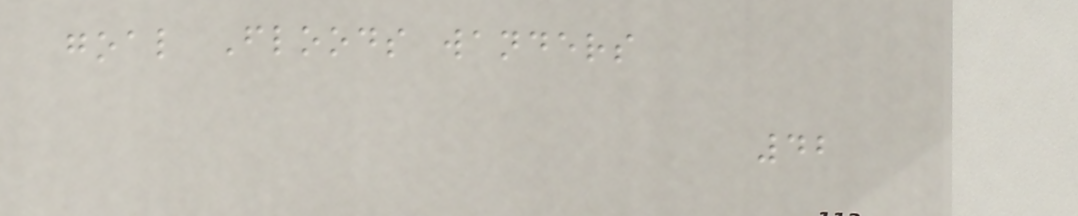goal Floods wanders
42
